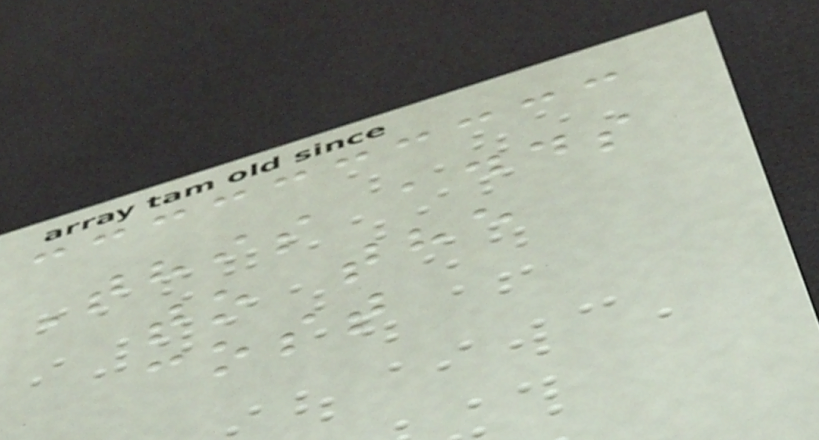This adds
to the
cost
